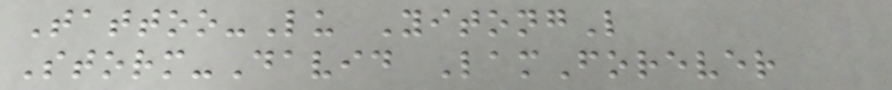Tattoo-Lu YitongL
Storm-David LamForever
